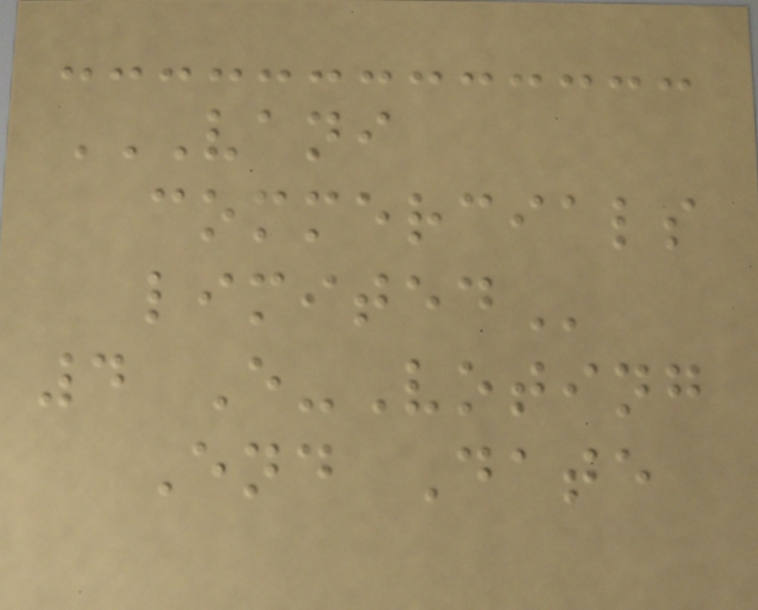VANI
COMMERCIALS
LIMITED
4 E-Voting
End Date
